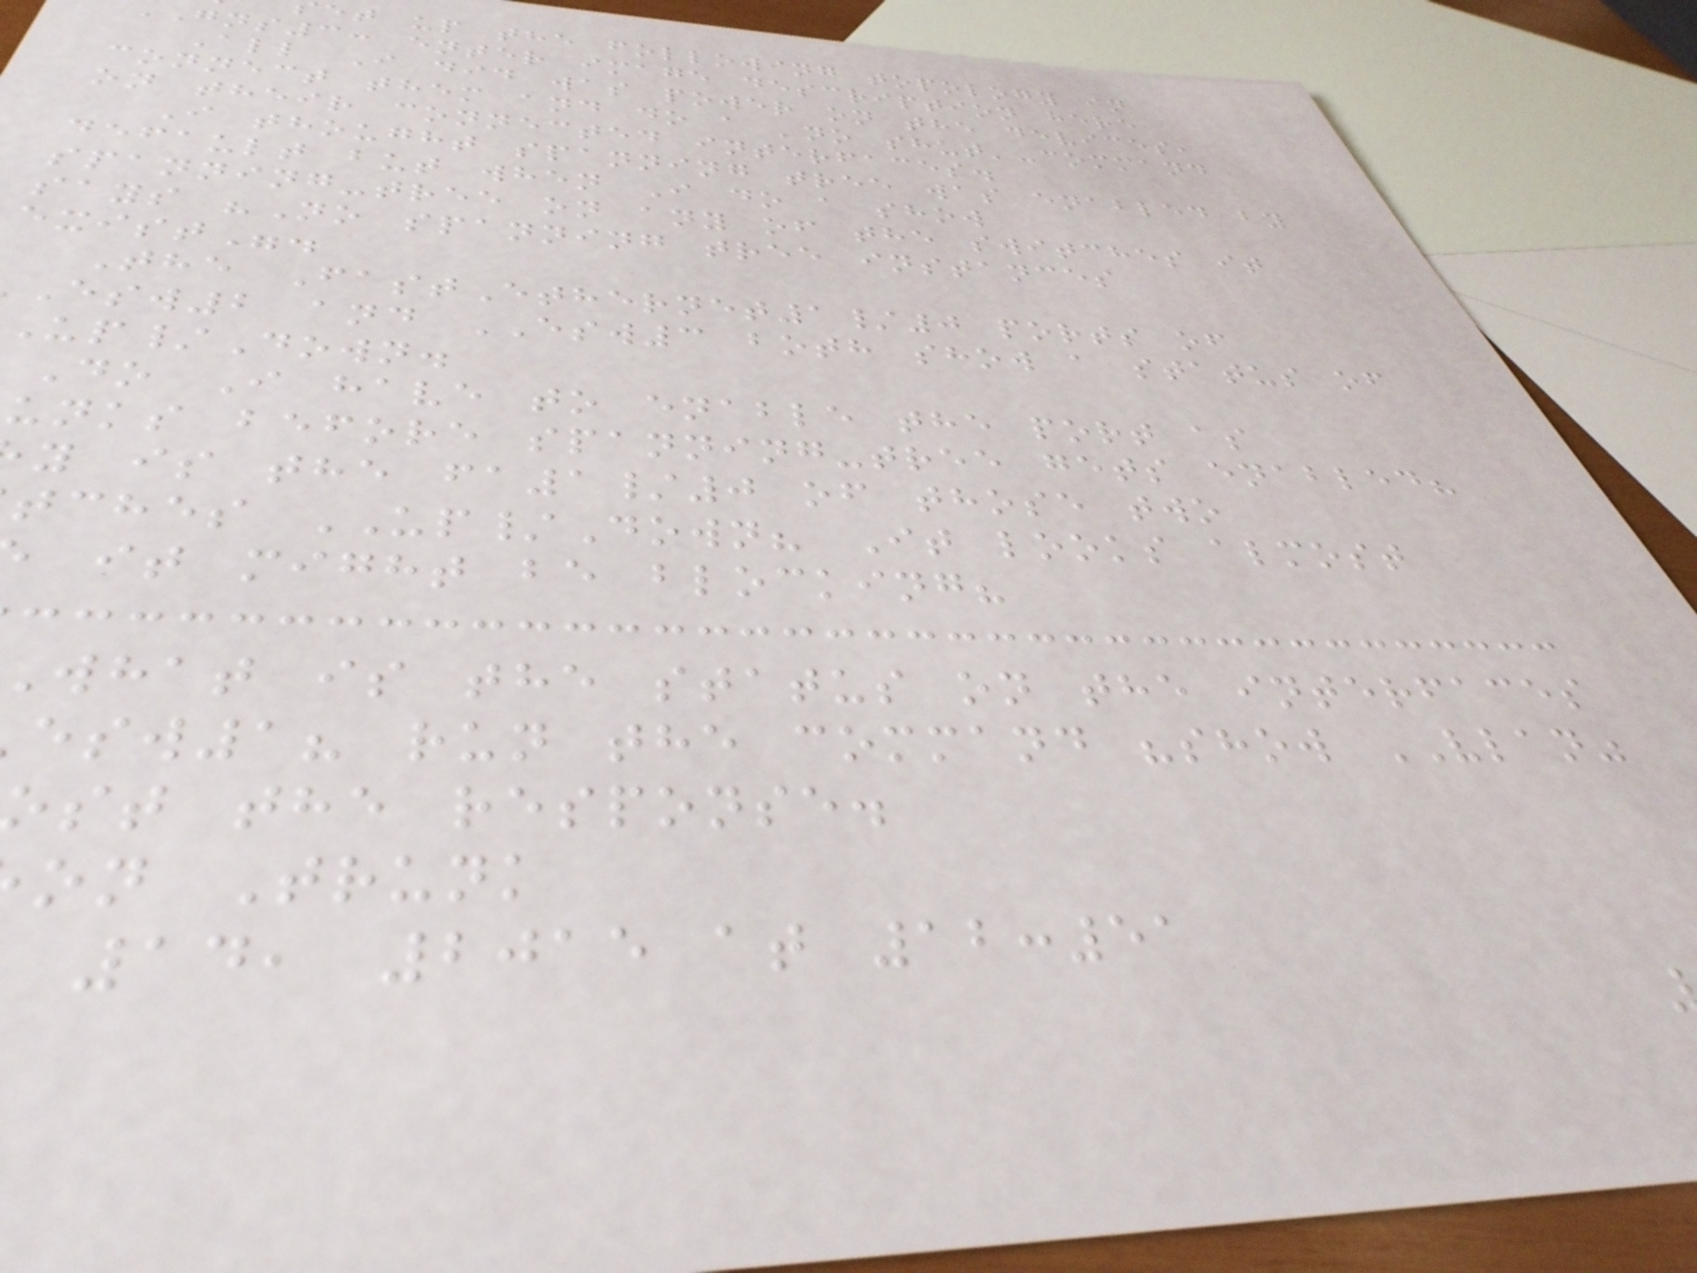et up the following topology in
gns3: enter image description here
All I did was power on the devices,
connect them and do a 'no shut'-command
on their connected interfaces.
I thought spanning tree was enabled by
default but when I do a show
spanning-tree on any of the switches it
says "No spanning tree instances
exist".
The FastEthernet1/0 ports of
esw2 and ESW3 both show a status of
/Down.
Do I have to enable the port as
unks before spanning-tree gets enabled?
y is the fa1/0 of those two
tches UP/Down? It looks almost
it might be blocking?
what is the status on the interfaces
esw1? run the command "show VLAN"
st the response.
on Trunk
14, 2015 at 12:51
